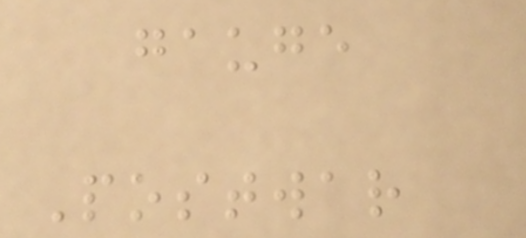gauge
Postwar
